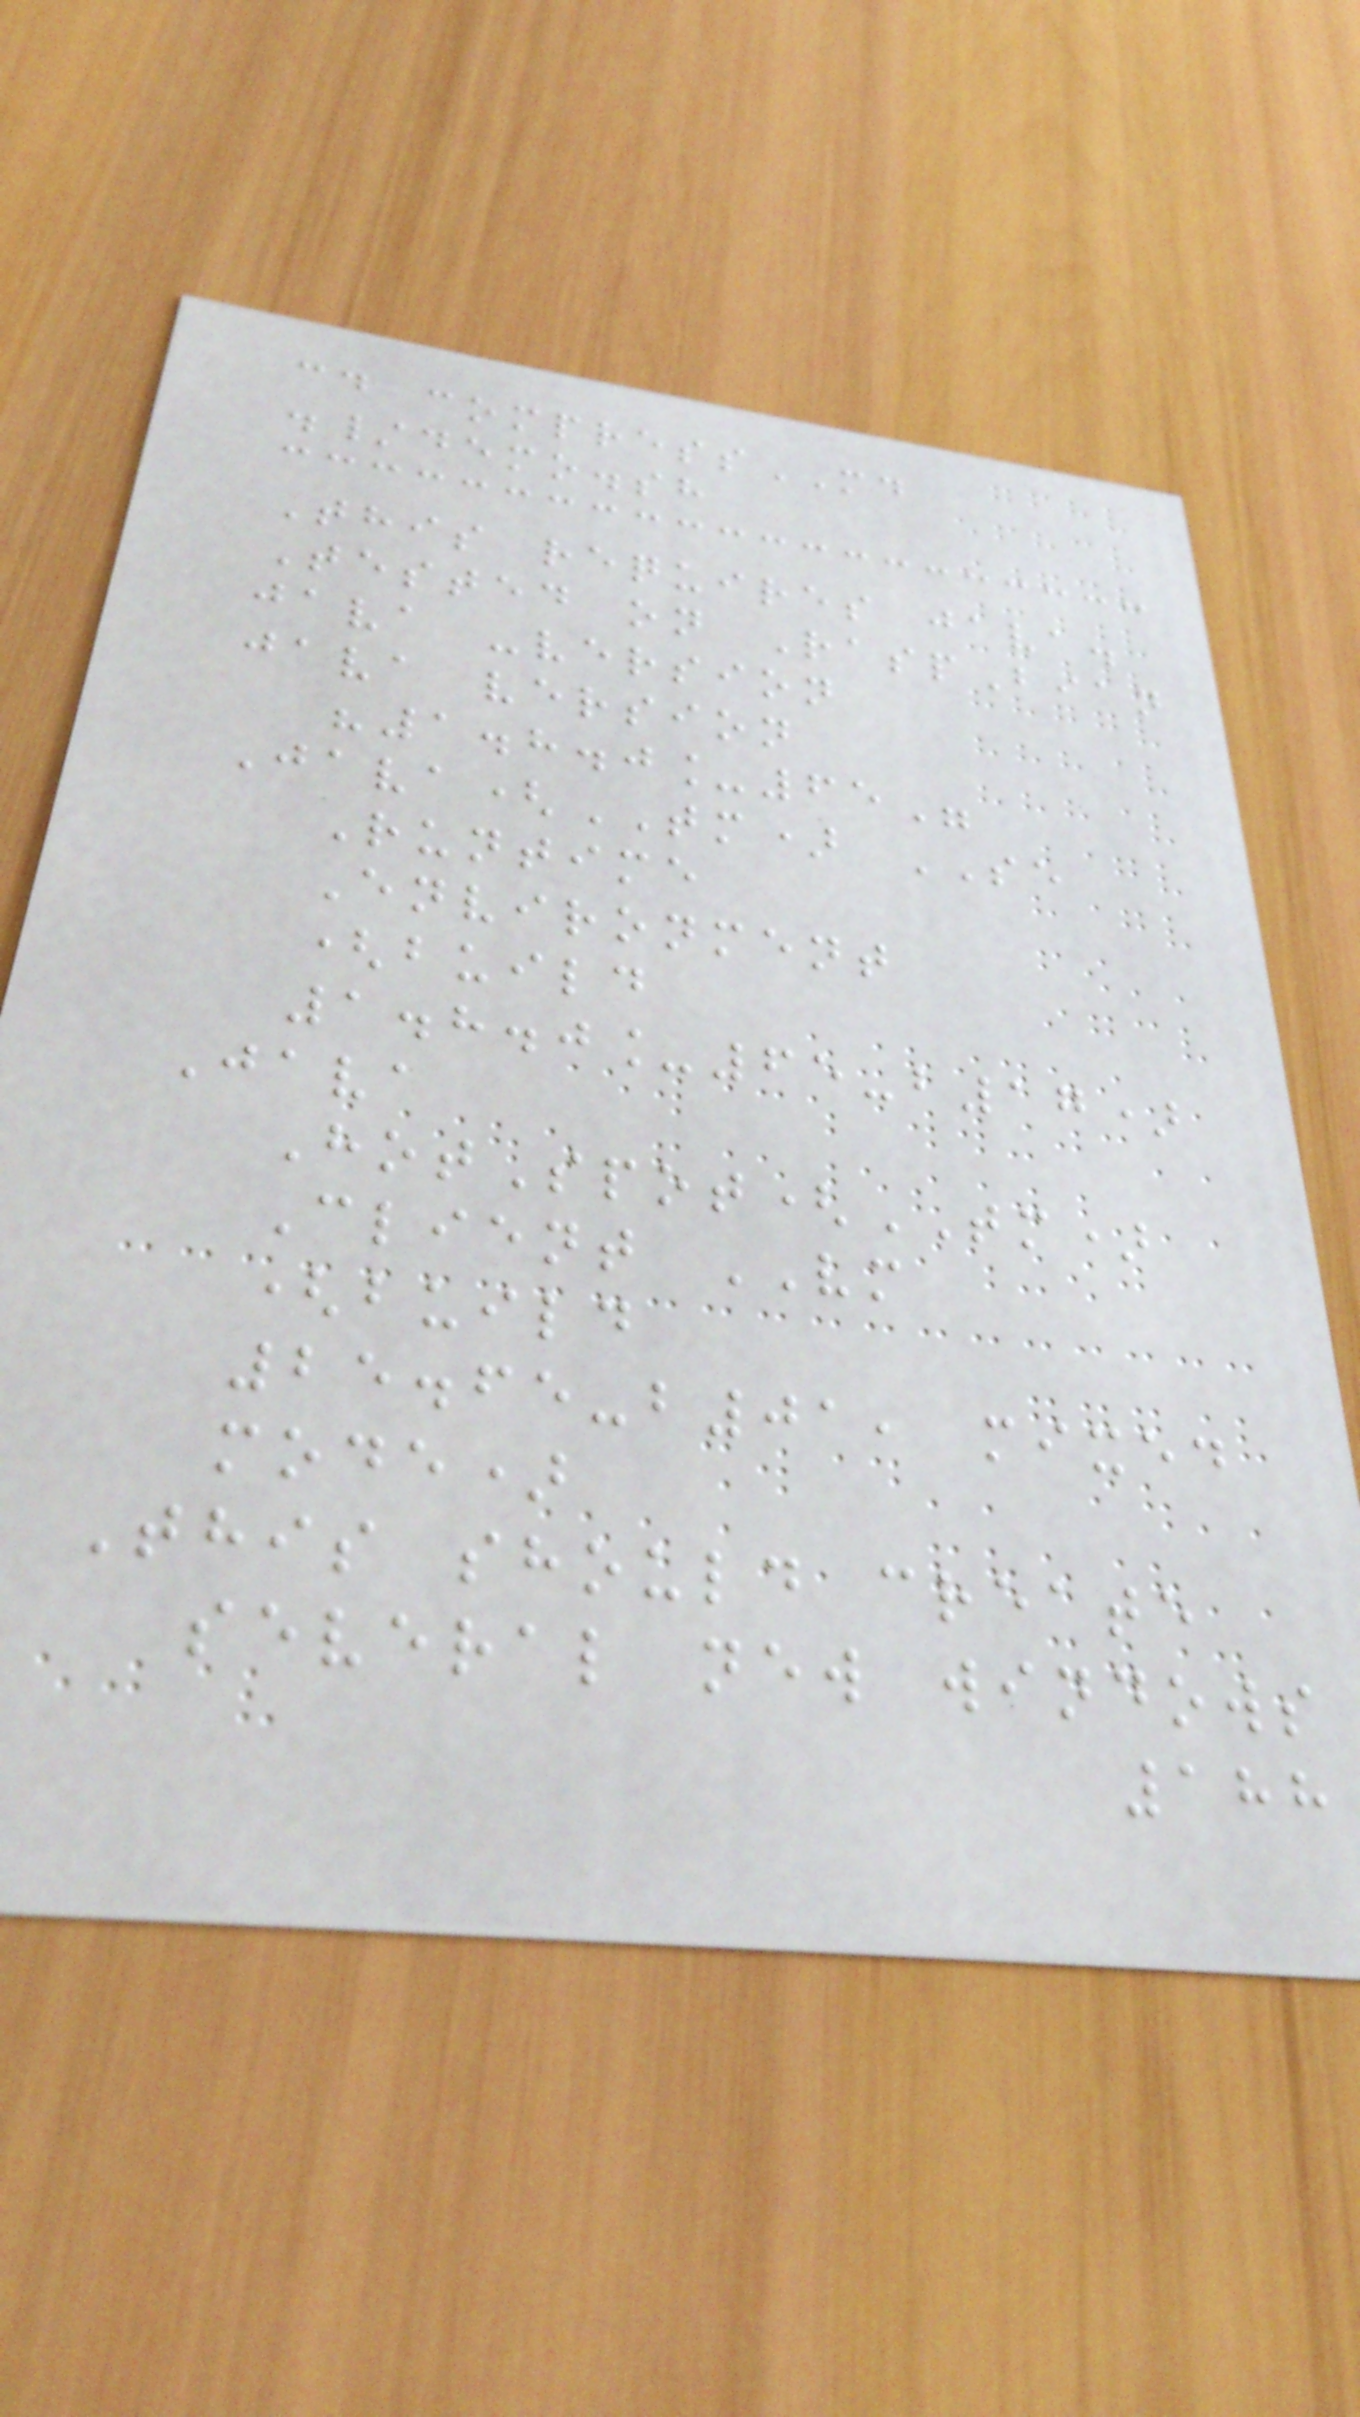cd compressMD
./demo.sh
This requires java.
Tested on RaspBian
java -version
java version
"1.8.0_65"
Java(TM) SE
Runtime
Environment
(build
1.8.0_65-b17)
Java
HotSpot(TM)
Client VM
(build
25.65-b01, mixed
mode)
This should create
several new windows
188
